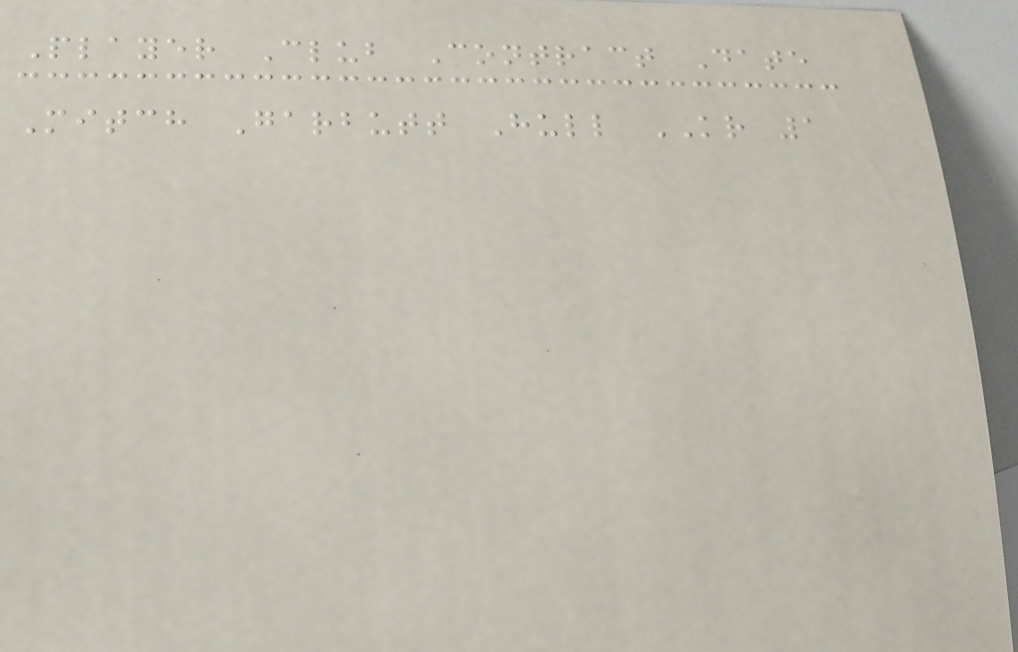Player Club Contract Date
Mitch Garbutt Hull KR 1
